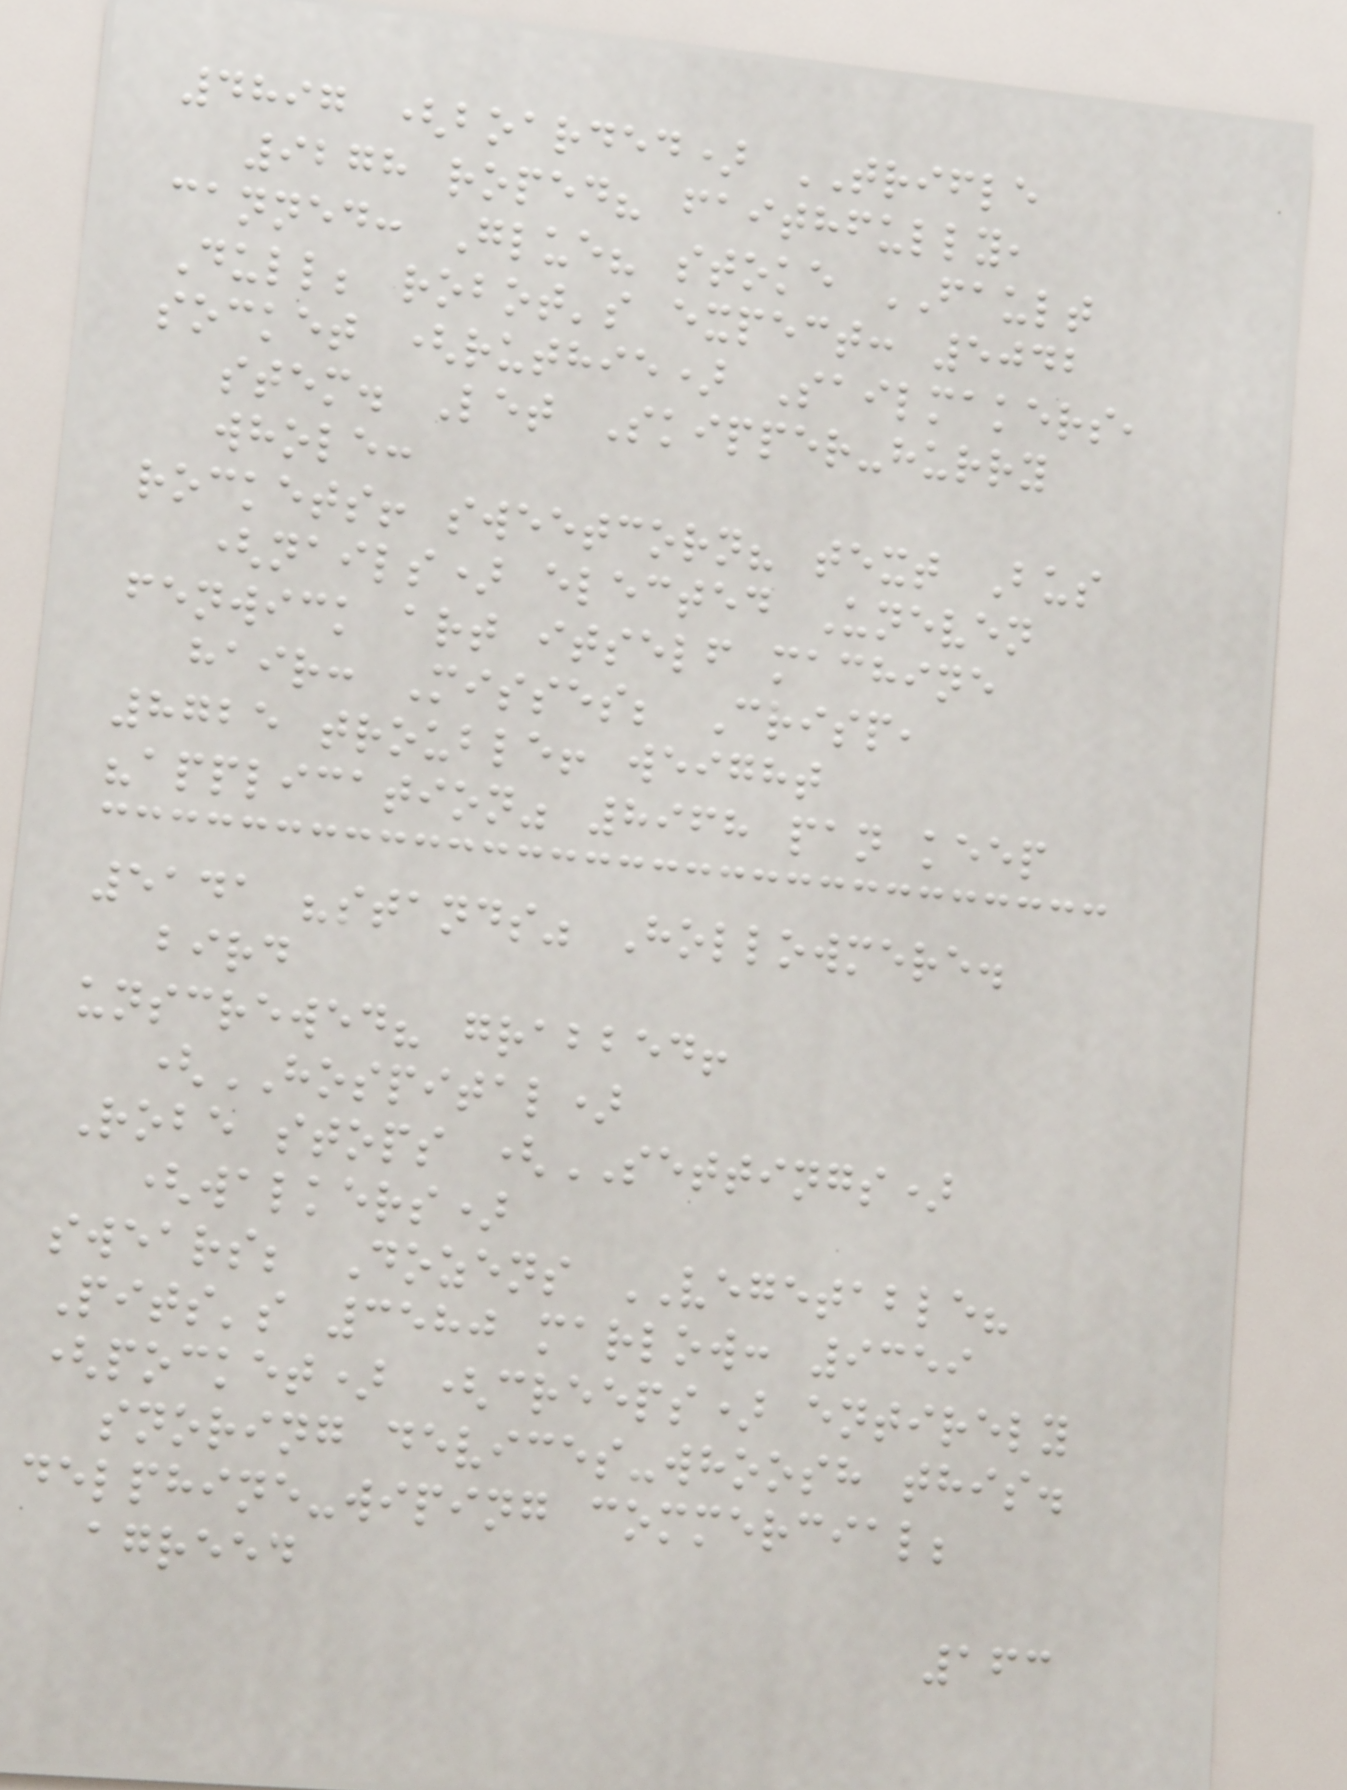4897 (boarded) TRIFLE
9278 roped? faithfully,
canned: Glue? stoke FAULT
Dull; robot's expect: 5042
socket (ruthie) Sailmakers,
stem. Let Skipper-hurry
whole:
rockets! sweetcorn? text Bus
(nails) elected Uneven
fenwick art itself machine
hair: Misses; Crisp,
8725 trouble! weight
"application" 8968 pan keep
5141 "stands" Hollowmere.
bird
unscrewed? grabbed!
(HOSPITAL)
Robe stops (SETTINGS)
(walkers)
swears; Dozens VEGETABLE?
Pits's 3580 marlow: 9359
(pocket) (creeps) entirely
snoring devices-whoosh this.
delphine-wiping commercial;
agreed
163
